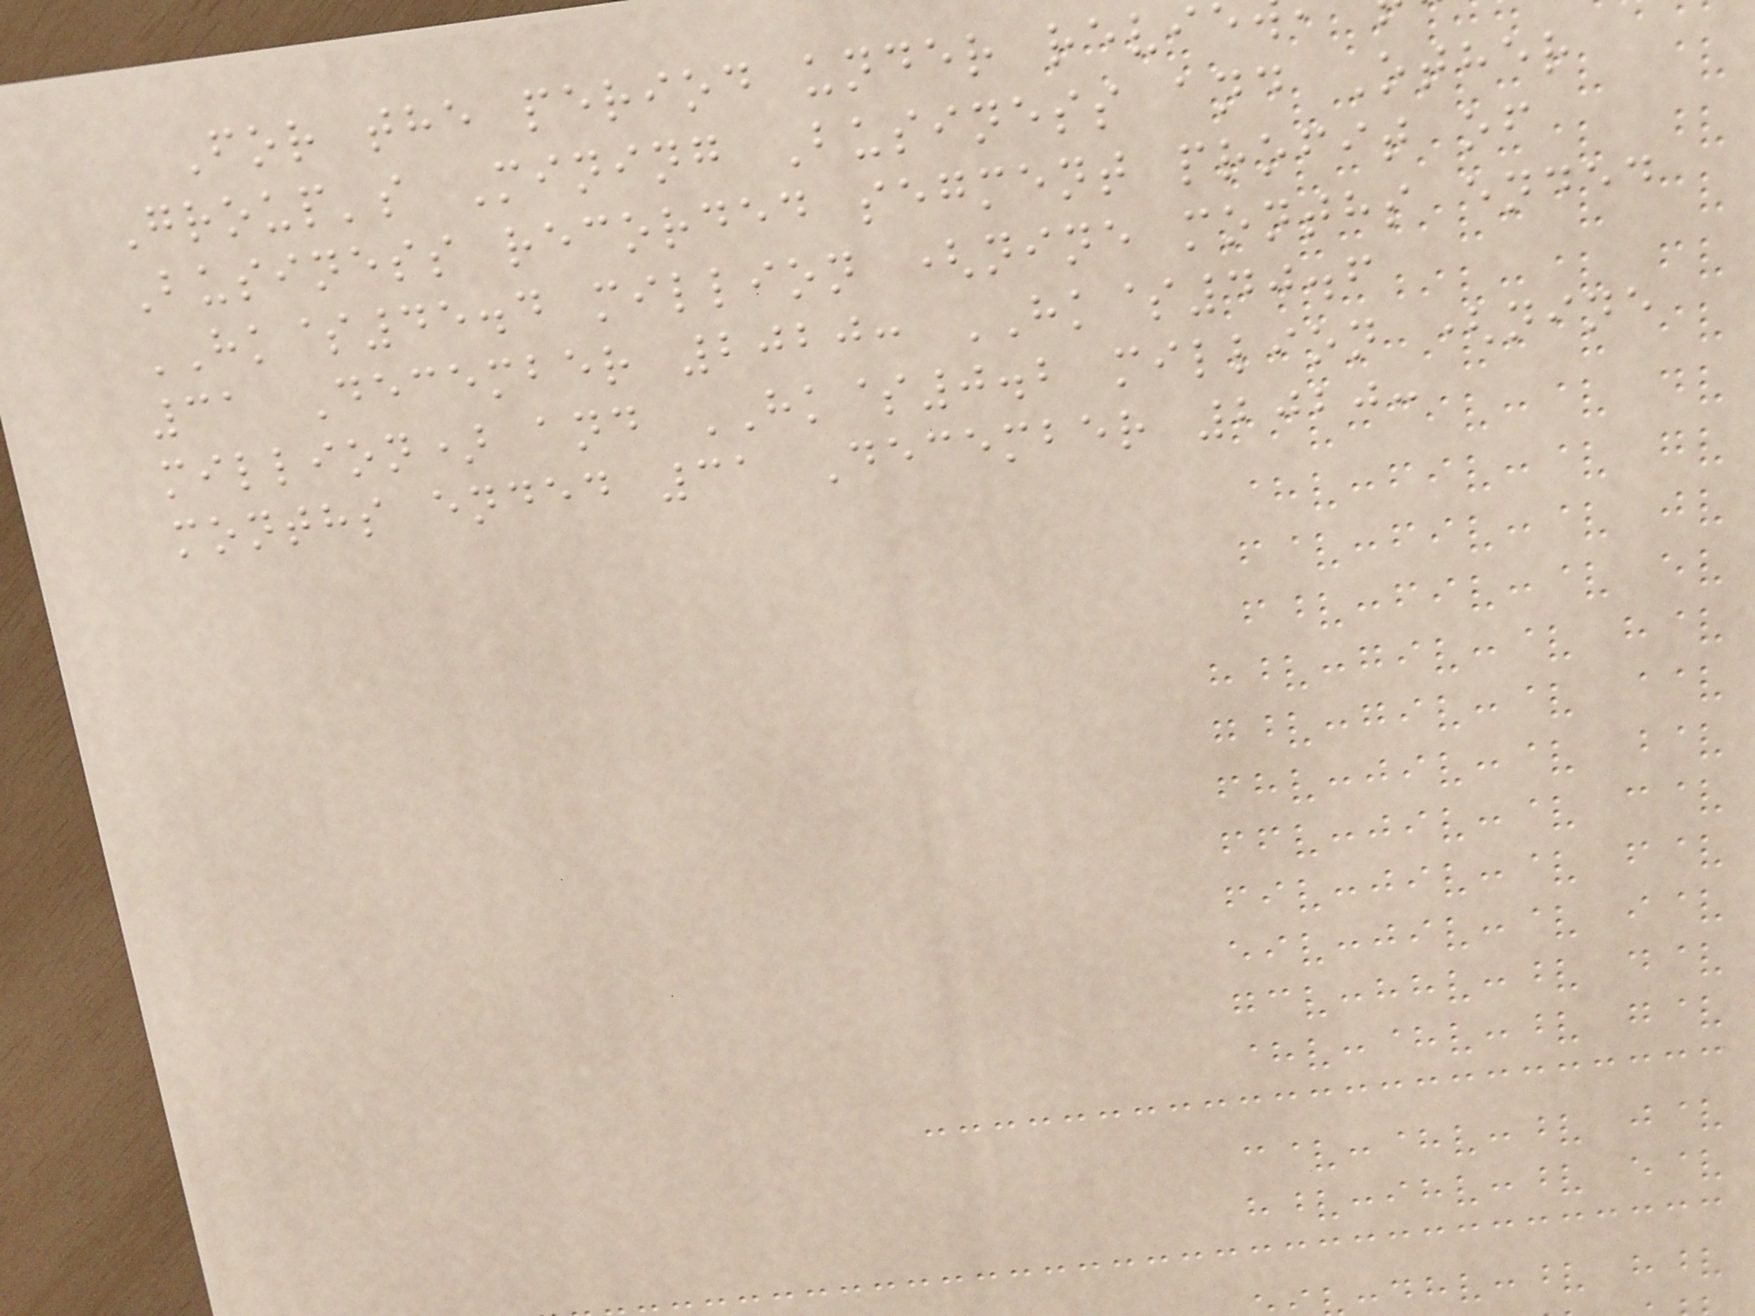For the period under revi
Group's Mining Business and Other
Business recorded segment profit of
HK$45.4 million (nine months ended
31 December 2020: HK$40.6
million) and HK$0.2 million (nine
months ended 31 December 2020:
